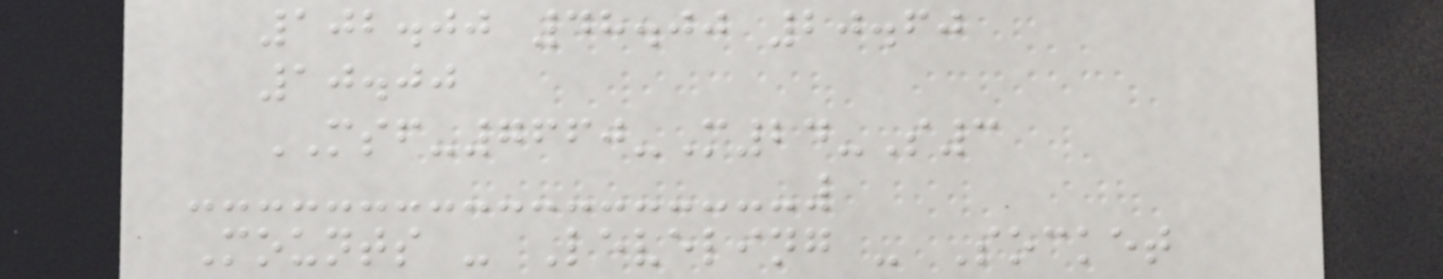102.00 48.00 20.60
10.00
MSF-7660-M24-S3
Mounts - Leveling - Socket
